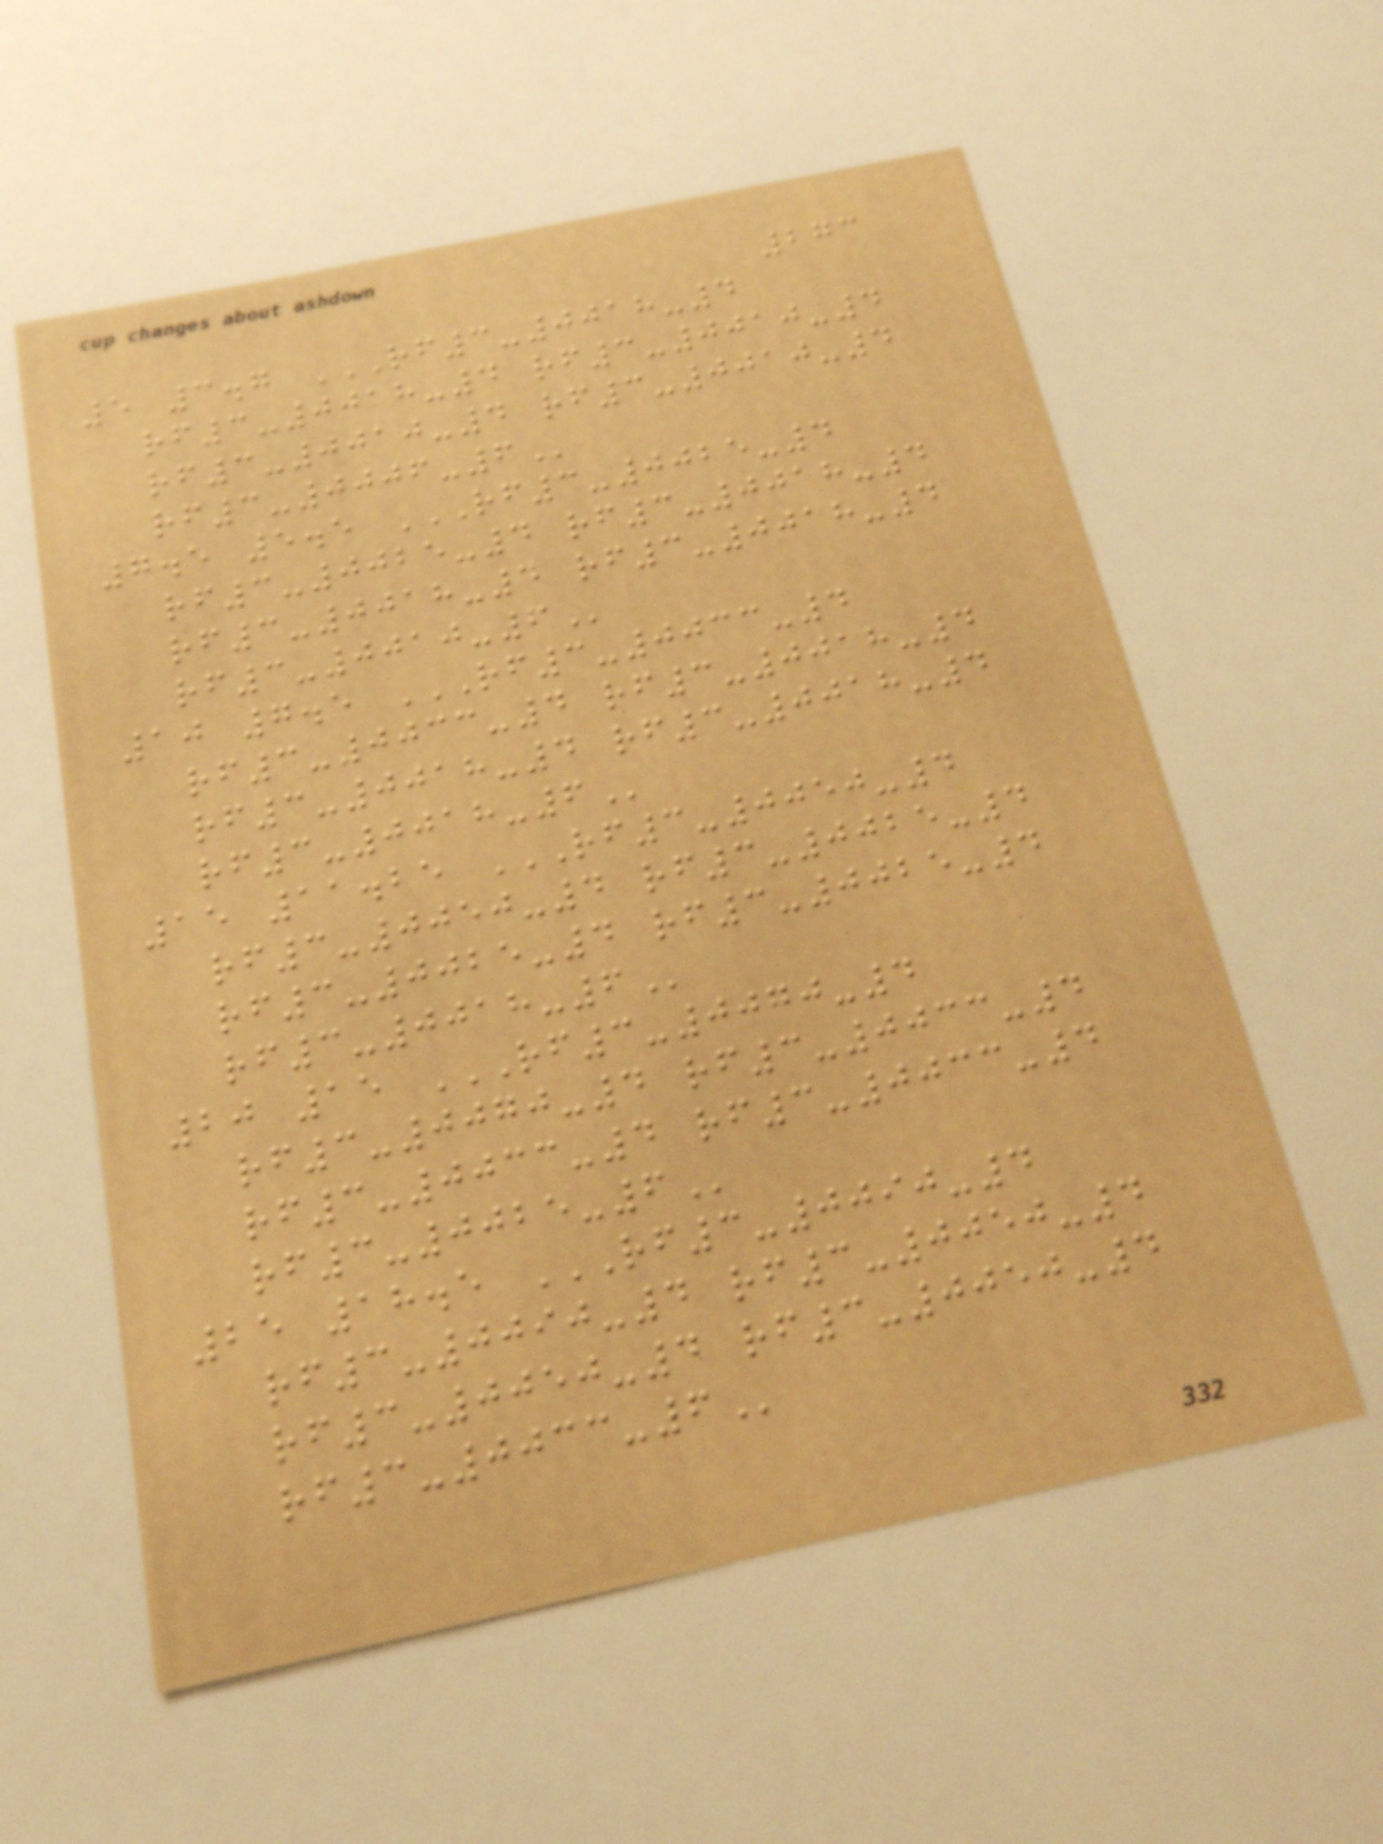273
5 3.7 RF3-0018-4
RF3-0018-4 RF3-0010-4
RF3-0010-4 RF3-0010-4
RF3-0006-6
7.5 5.5 RF3-0025-4
RF3-0025-4 RF3-0018-4
RF3-0018-4 RF3-0018-4
RF3-0010-6
10 7.5 RF3-0033-4
RF3-0033-4 RF3-0018-4
RF3-0018-4 RF3-0018-4
RF3-0018-6
15 11.25 RF3-0050-4
RF3-0050-4 RF3-0025-4
RF3-0025-4 RF3-0025-4
RF3-0018-6
20 15 RF3-0070-4
RF3-0070-4 RF3-0033-4
RF3-0033-4 RF3-0033-4
RF3-0025-6
25 18.5 RF3-0090-4
RF3-0090-4 RF3-0050-4
RF3-0050-4 RF3-0050-4
RF3-0033-6
